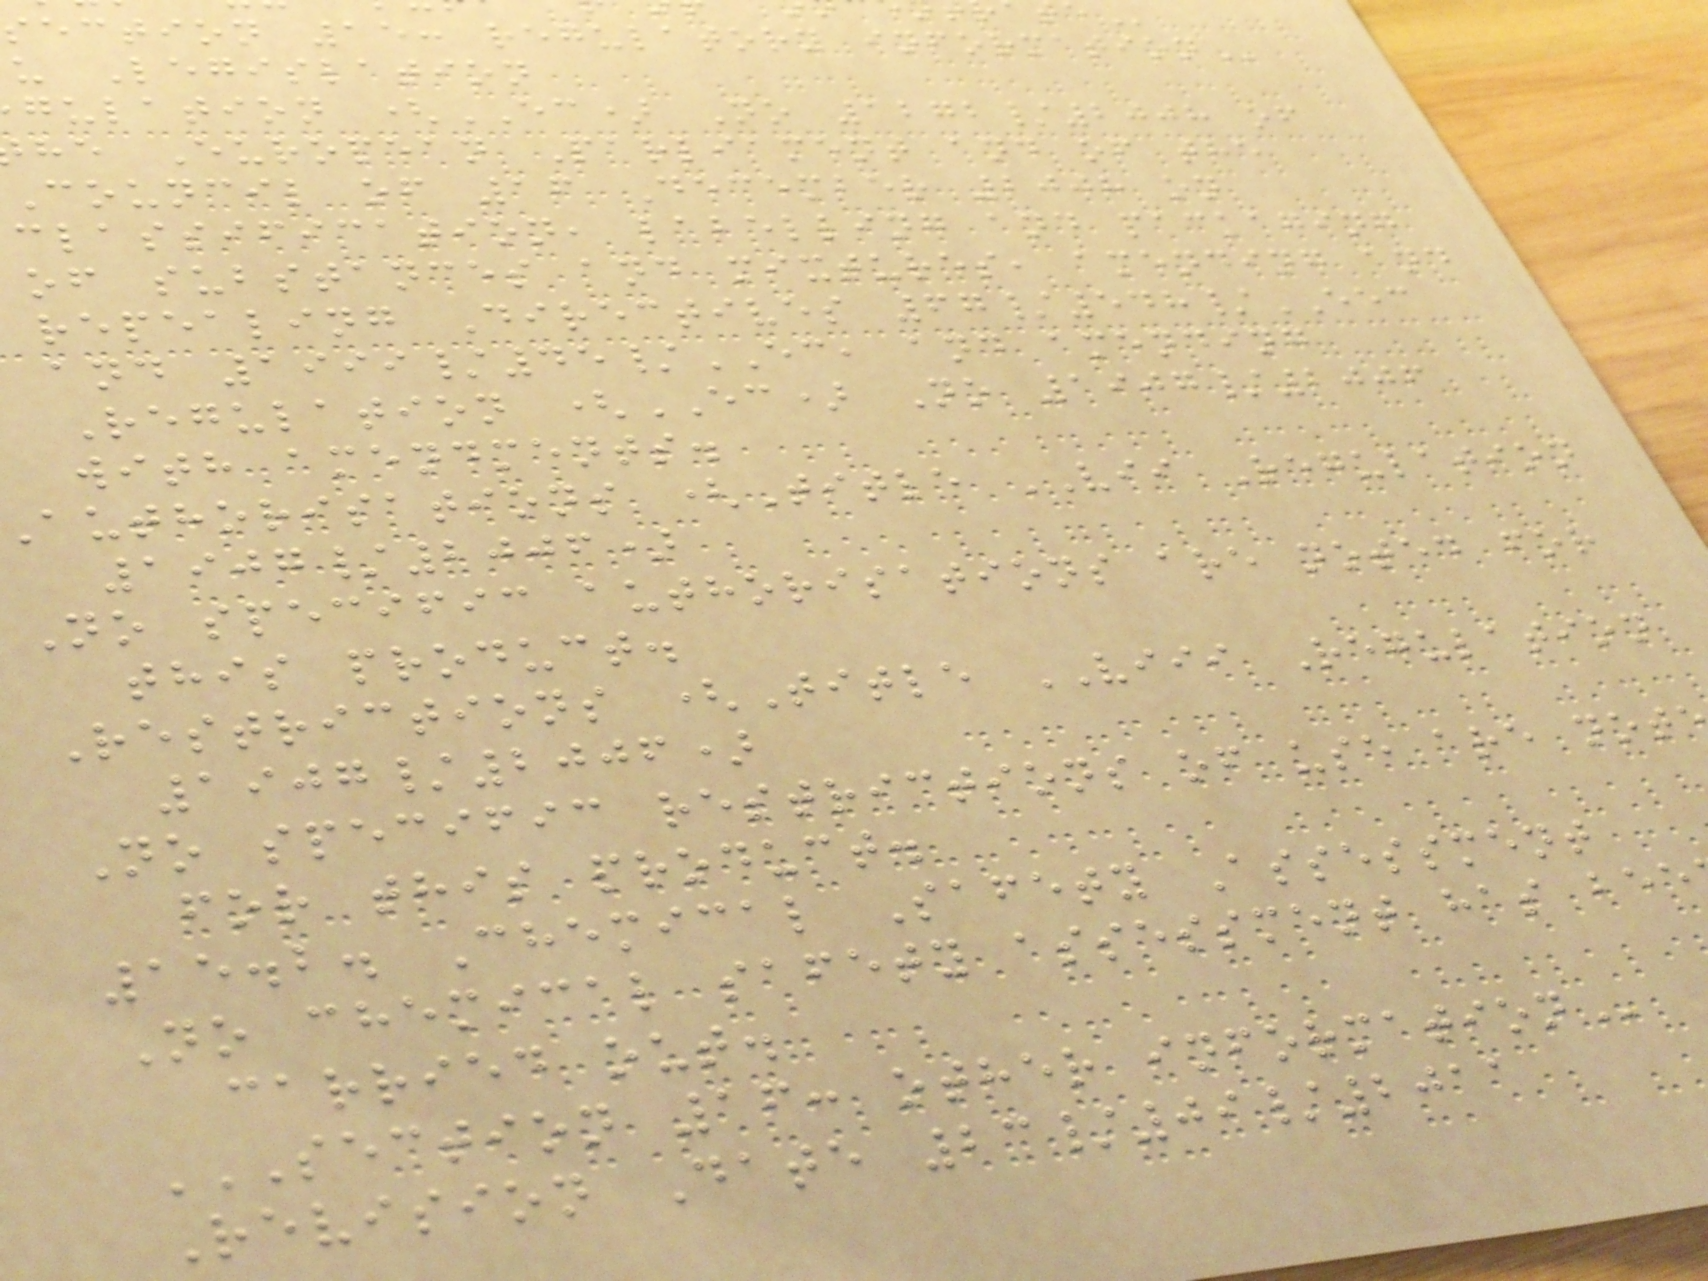section 15: regulatory
u Legislation
gulation (EC) No 1272/2008 of
he European Parliament and of the
Council of 16 December 2008 on
classification, labelling and packaging
of substances and mixtures, amending and
repealing Directives 67/548/EEC
and 1999/45/EC, and amending
Regulation (EC) No 1907/2006
with amendments.
authorisations (Title VII Regulation
1907/2006)
No specific authorisations are noted for
this product.
Restrictions (Title VIII Regulation
1907/2006)
No specific restrictions of use are not
for this product.
15.2. Chemical Safety Assessment
No chemical safety assessment has bee
carried out.
SECTION 16: OTHER INFORMATION
Revision Date 23/09/2011
